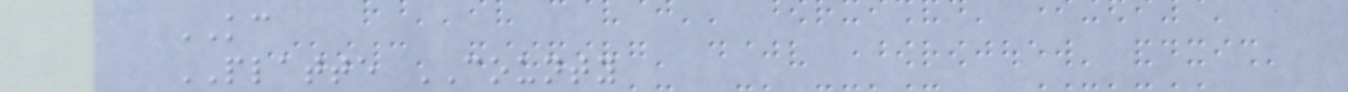KC
PLATTE COUNTY
